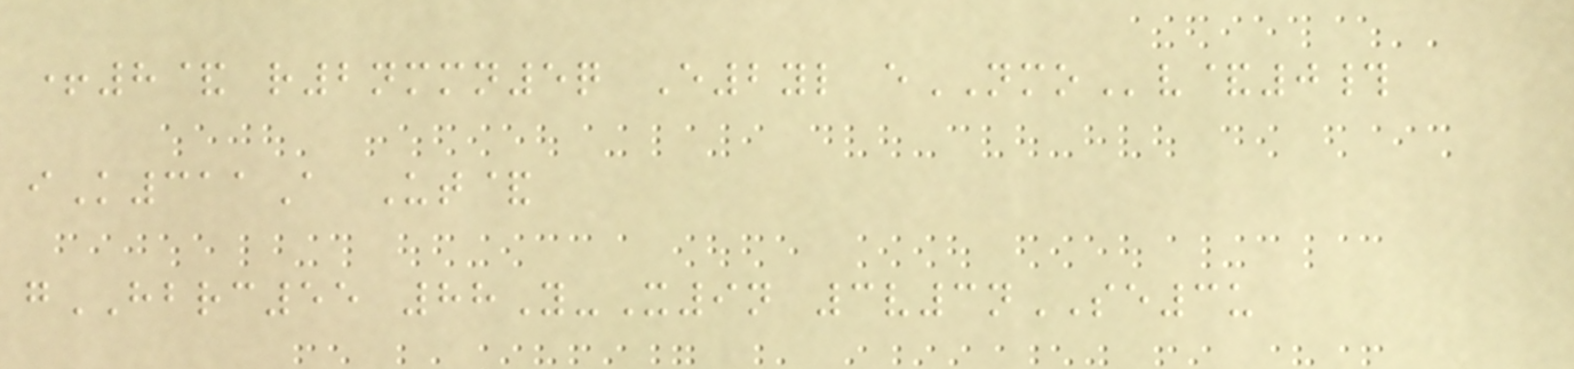+8& r2nmmn5q E2yl eNMOv&0#
iK311A Ut&
gHBRC55 88Y-X9n 3v3nSE3u
